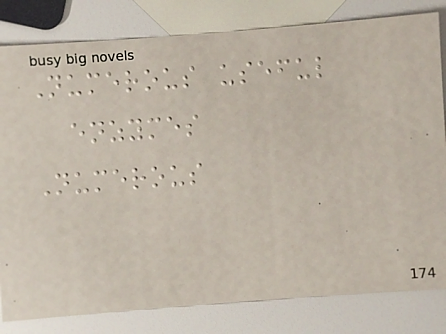Numerous useful
enzymes
Numerous
